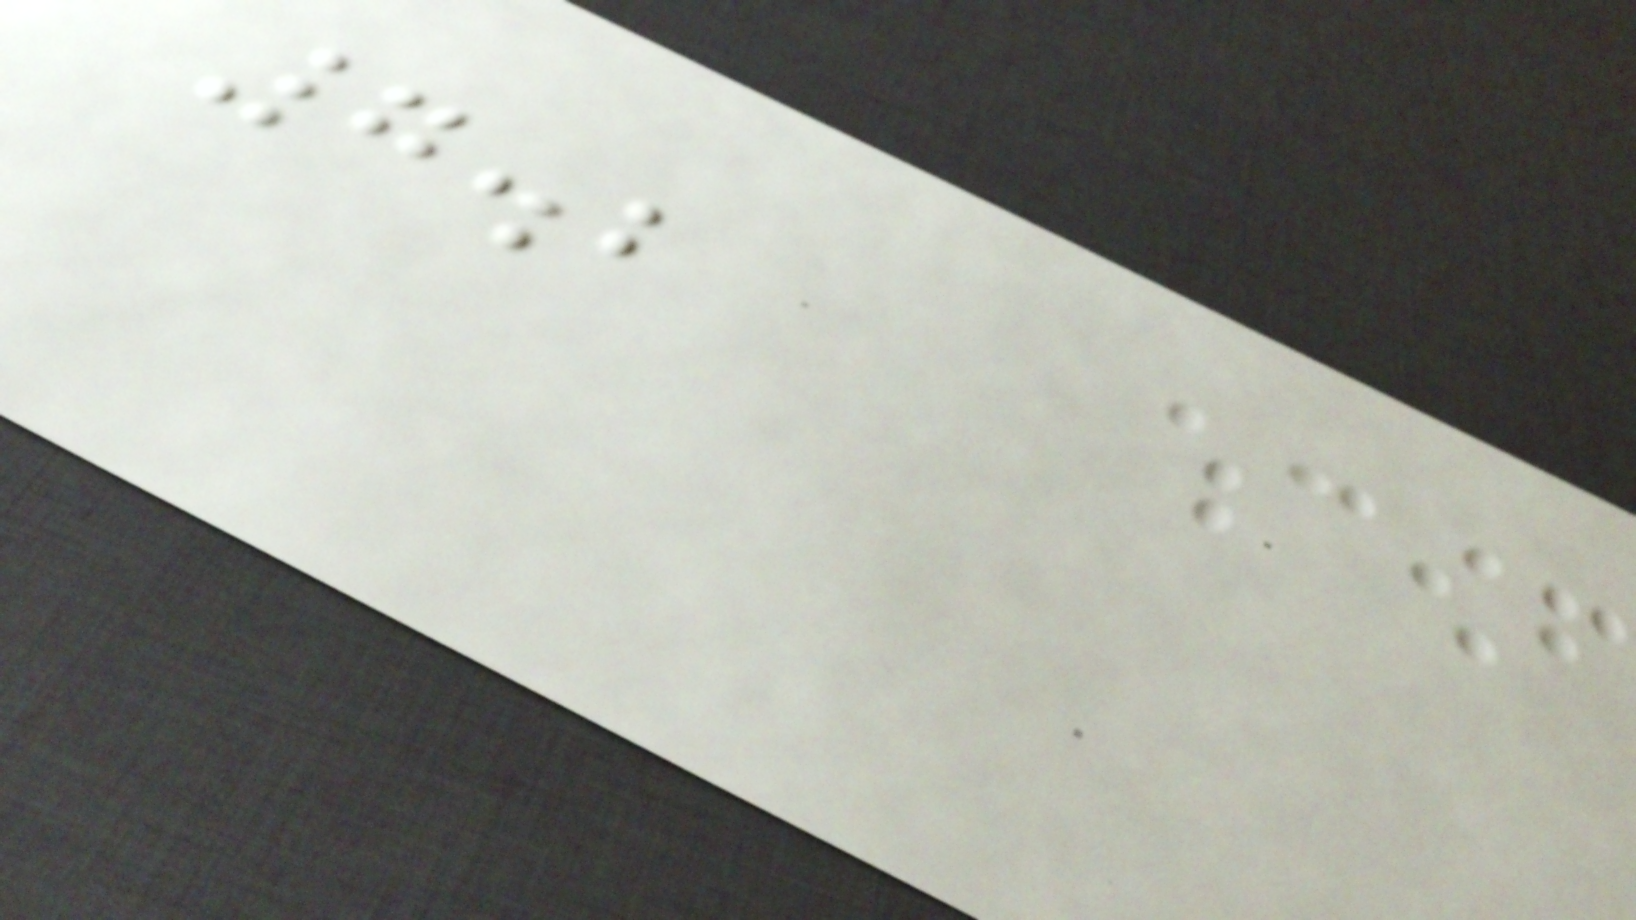7.2
